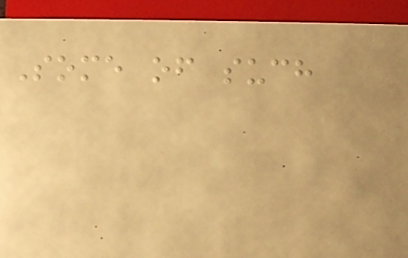Some of such
